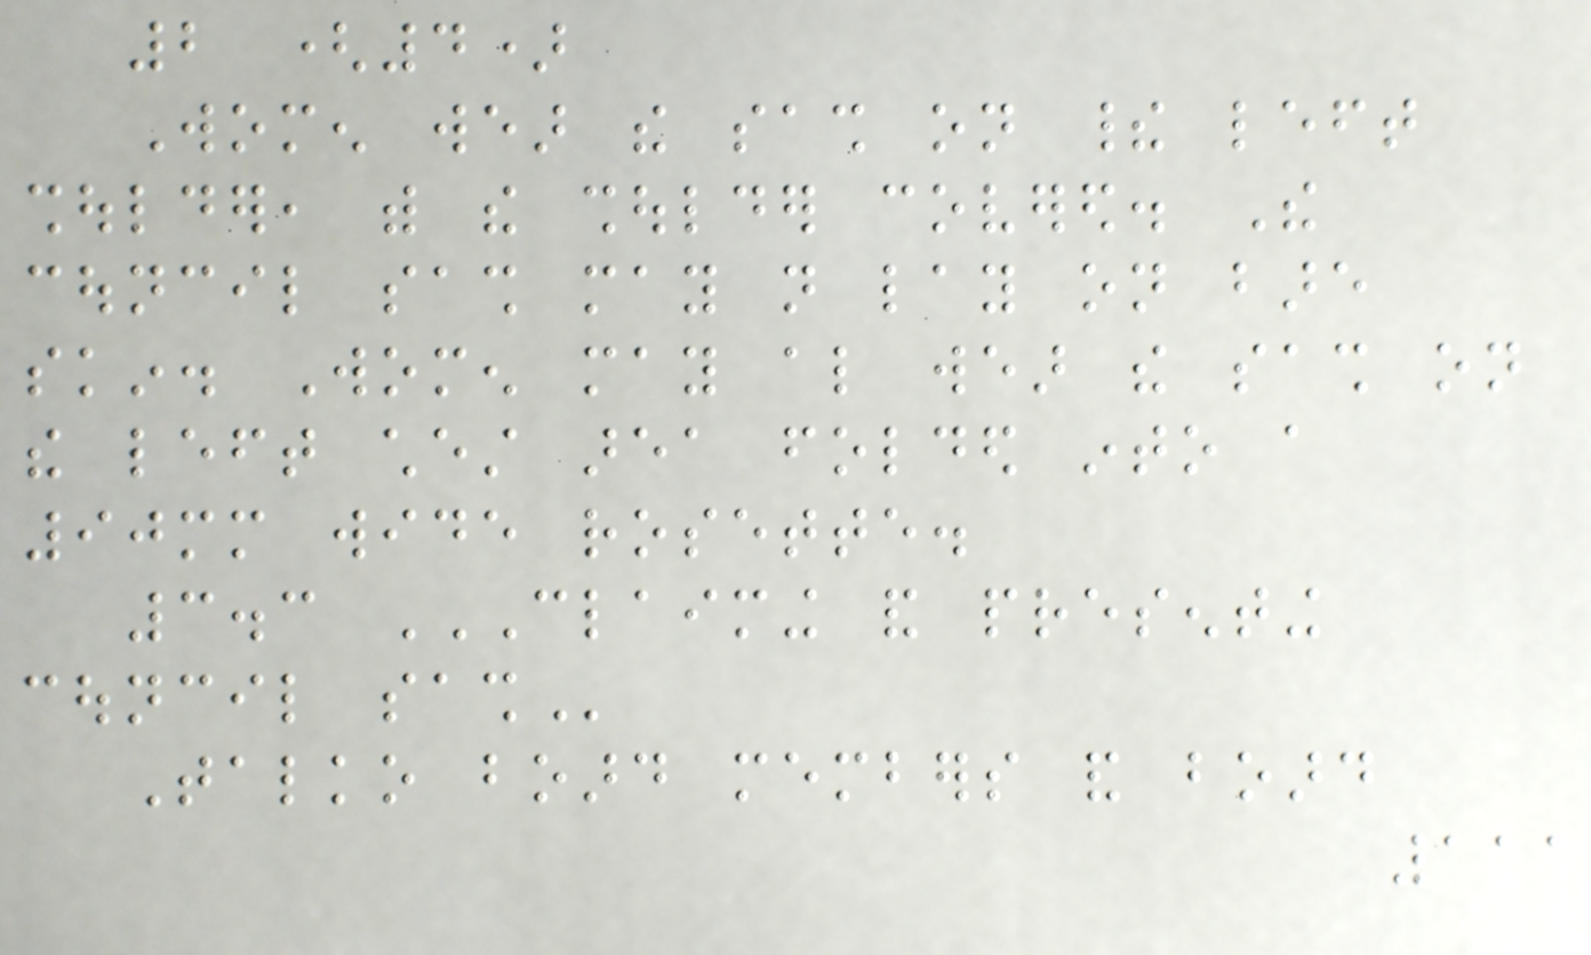2 (4)
Women wear the sash on their left
shoulder, with the shoulder covered. The
council sash may not lay on bare
skin. Women may also wear the sash on
the left chest area folded into a
90mm wide rosette.
3.3 CLAIMING AND PRESENTING
COUNCIL SASH
Talko board members and board
111
